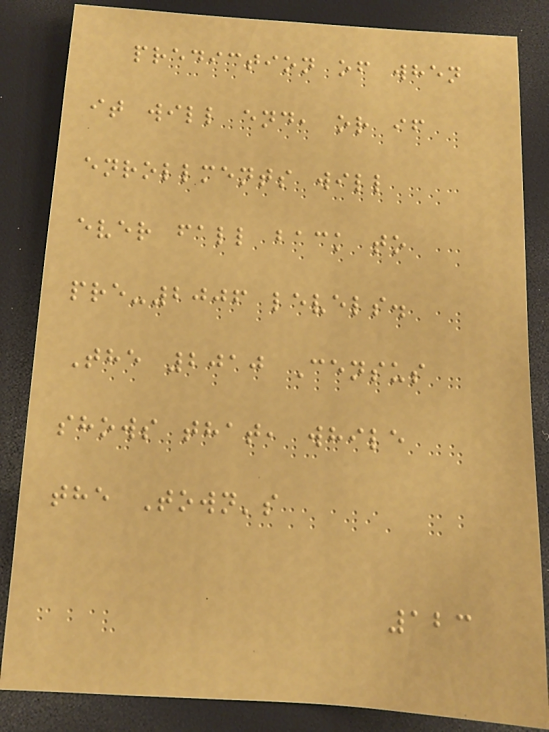prediction of when
it will end, or if
enrollments will
ever fall back to
pre-2006 levels.
The 2010 Census
shows that, while
the Town's
123
